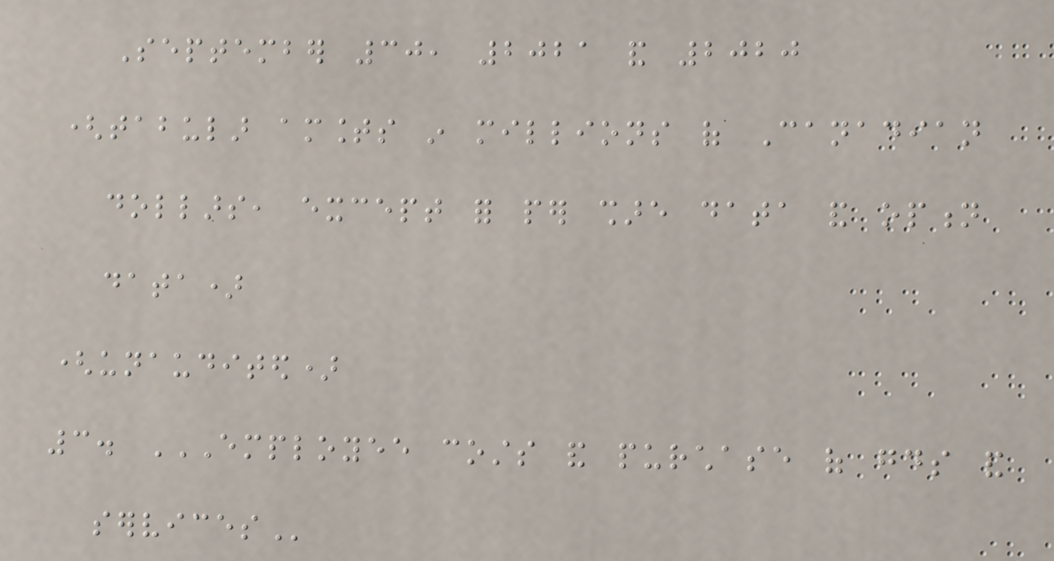September 30, 2021 and 2020
(tabular amounts in millions of Canadian
dollars, except for per share data and option
data)
(unaudited)
3. EMPLOYEE COSTS AND PURCHASE OF GOODS AND
SERVICES
